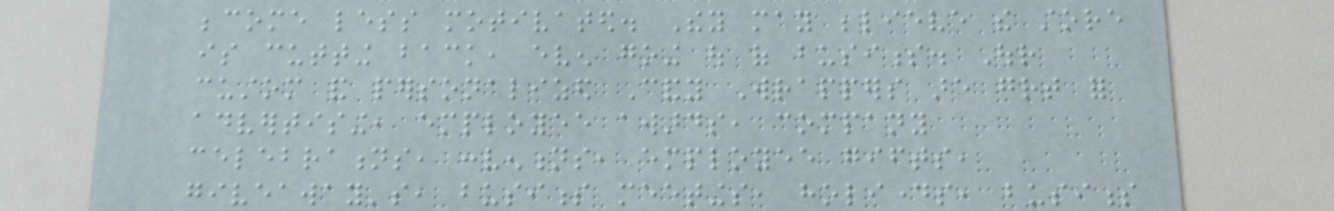become less motivated. They may believe the store
is cutting back, even going out of business. Our
custom and personalized Candy Wrappers are great for
advertising, employee awards, company
celebrations, conventions, employee gifts,
giveaway's, business meetings, holidays, business
